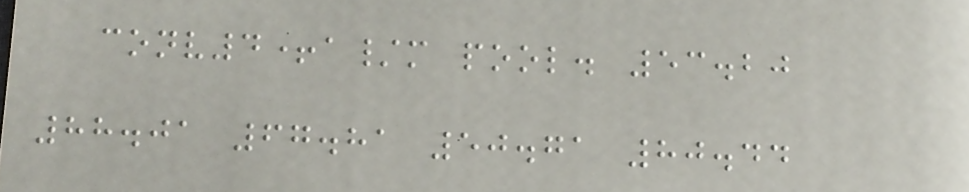conv4+a/m pool. 53.20
88.01 67.81 50.71 80.44
